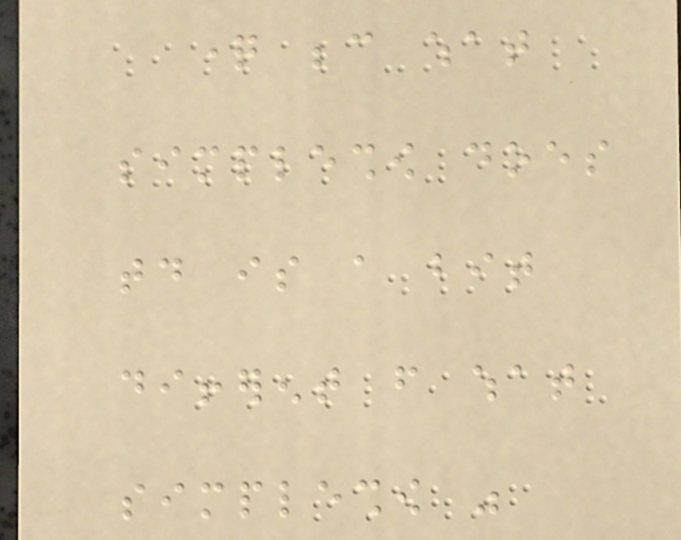question because what
simpleshow does
today is a bit
different from what
simpleshow was
